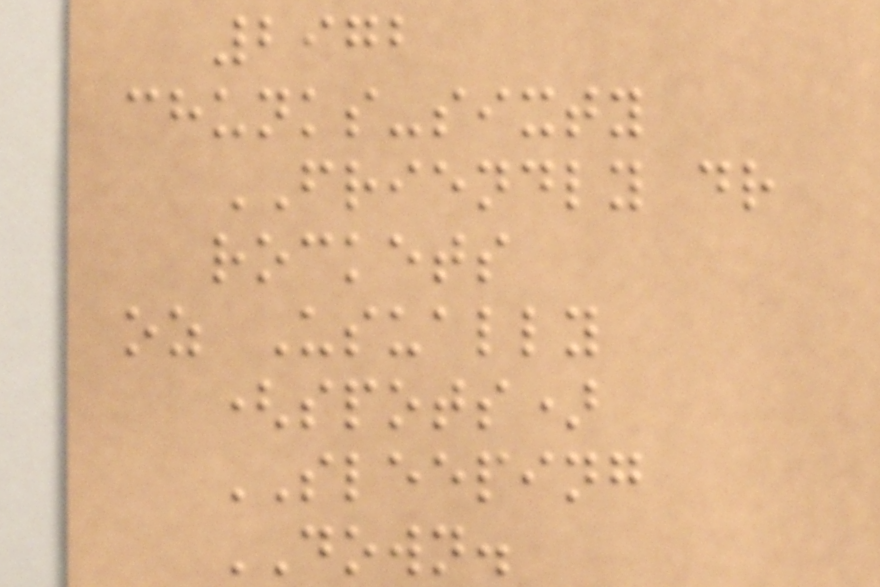2972
chunks-sixty
FRIENDLY dr
rockets
oz Usually
(spots)
SLEEPING
DOWN.
